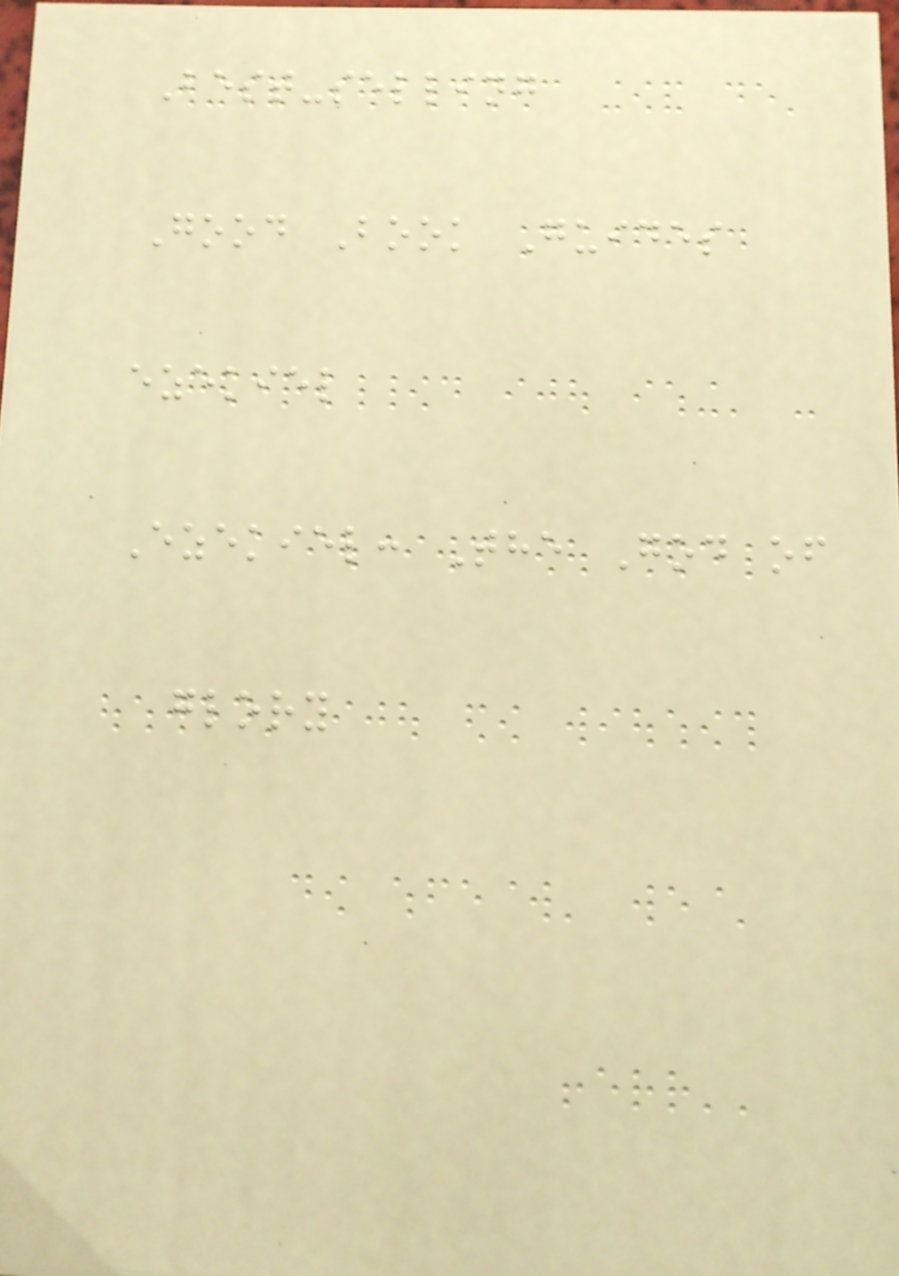Best-selling
Good Book Guides
ezekiel
Ezekiel: The God of
glory
